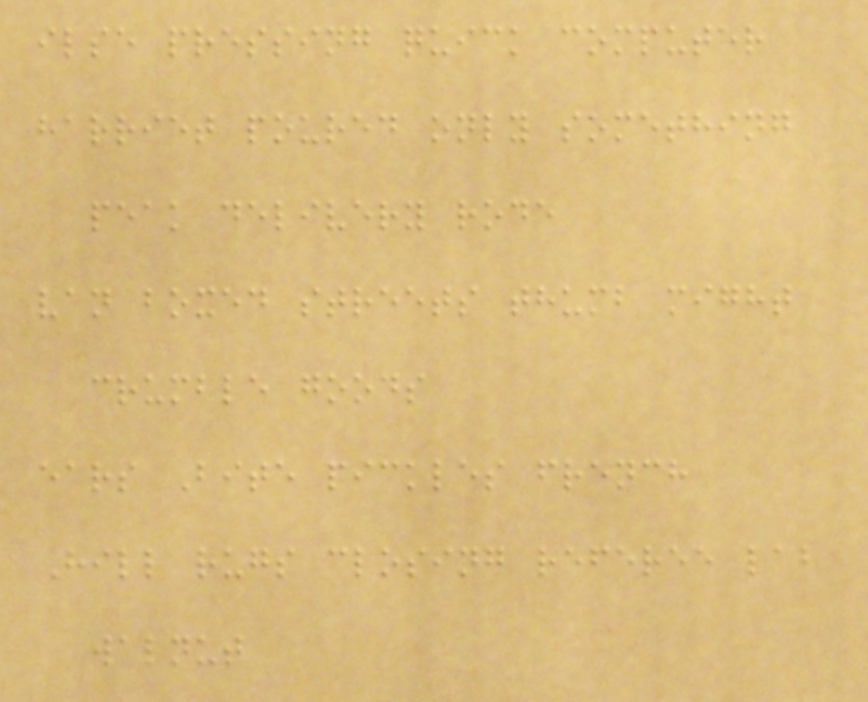ilse pressing quick computer
harriet poured only something
peak delivery rode
van boxed streets thumb might
crumble goods
ears Bite pickles french
Hill rugs closing referee lab
walnut
